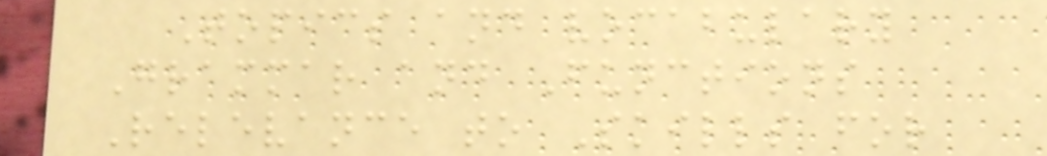Topics and vocabulary
Grammar and Functions
Relevance to Skills for
